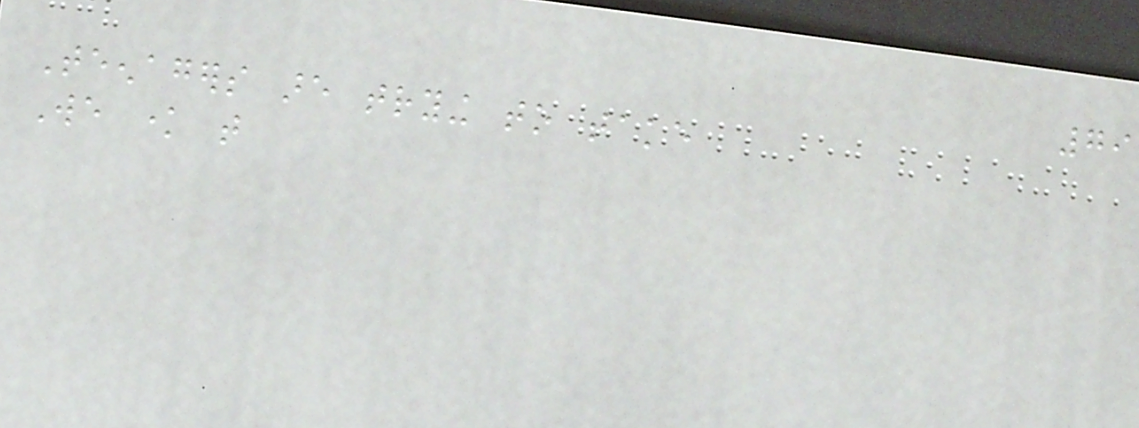79
Teenagers are trying to take
We know that
